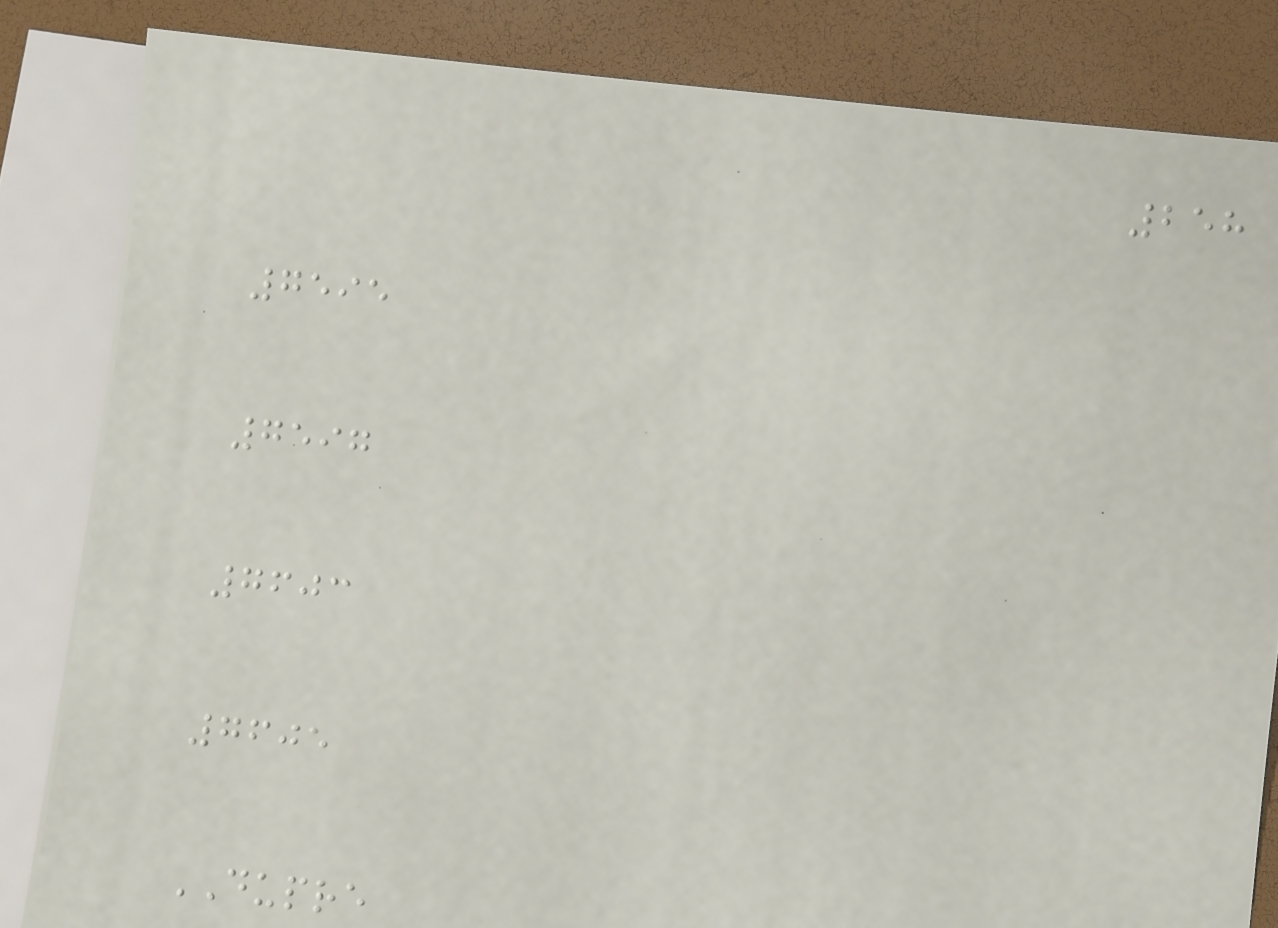258
7595
7597
7603
7605
DUPRE
